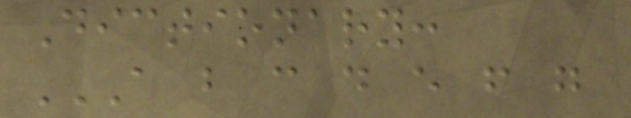Dictionary:
A B C D E F G
